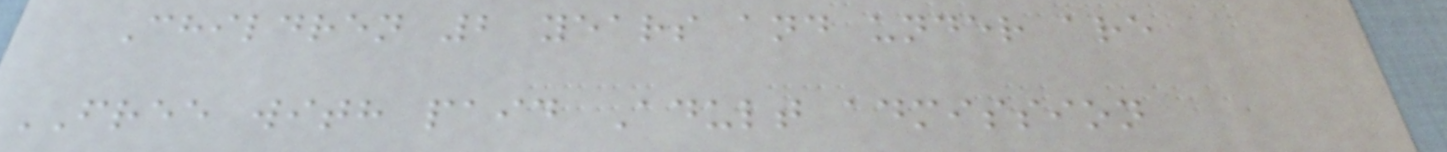Children 2 years and under are
FREE with paid Adult admission
